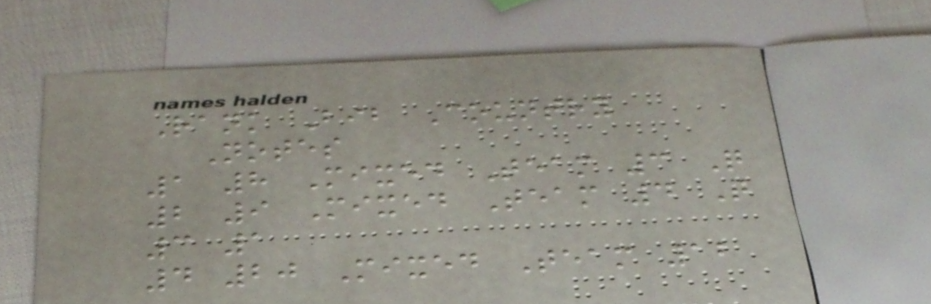Rank Bib Country
Notes
1 8 Mixed Team 3 Q
2 9 Mixed Team 4 Q
3 1
4 20 Mixed Team 12
